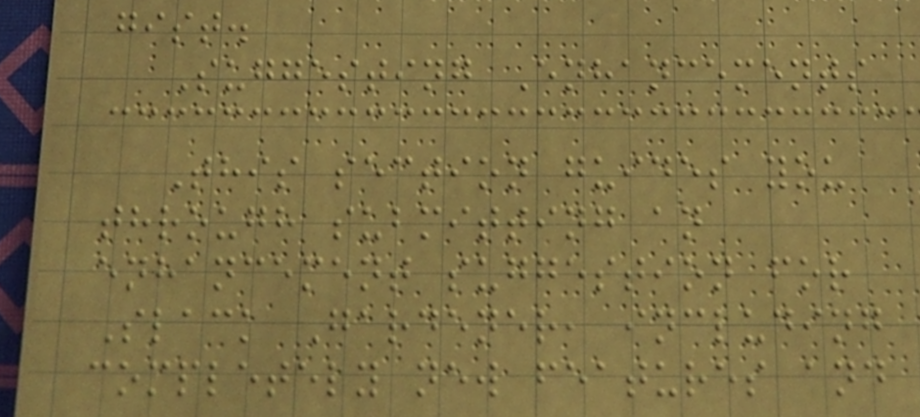gist.
Suggesting Enhancements
This section guides you
through submitting an
enhancement suggestion for
Slack Gardener, including
completely new features and
